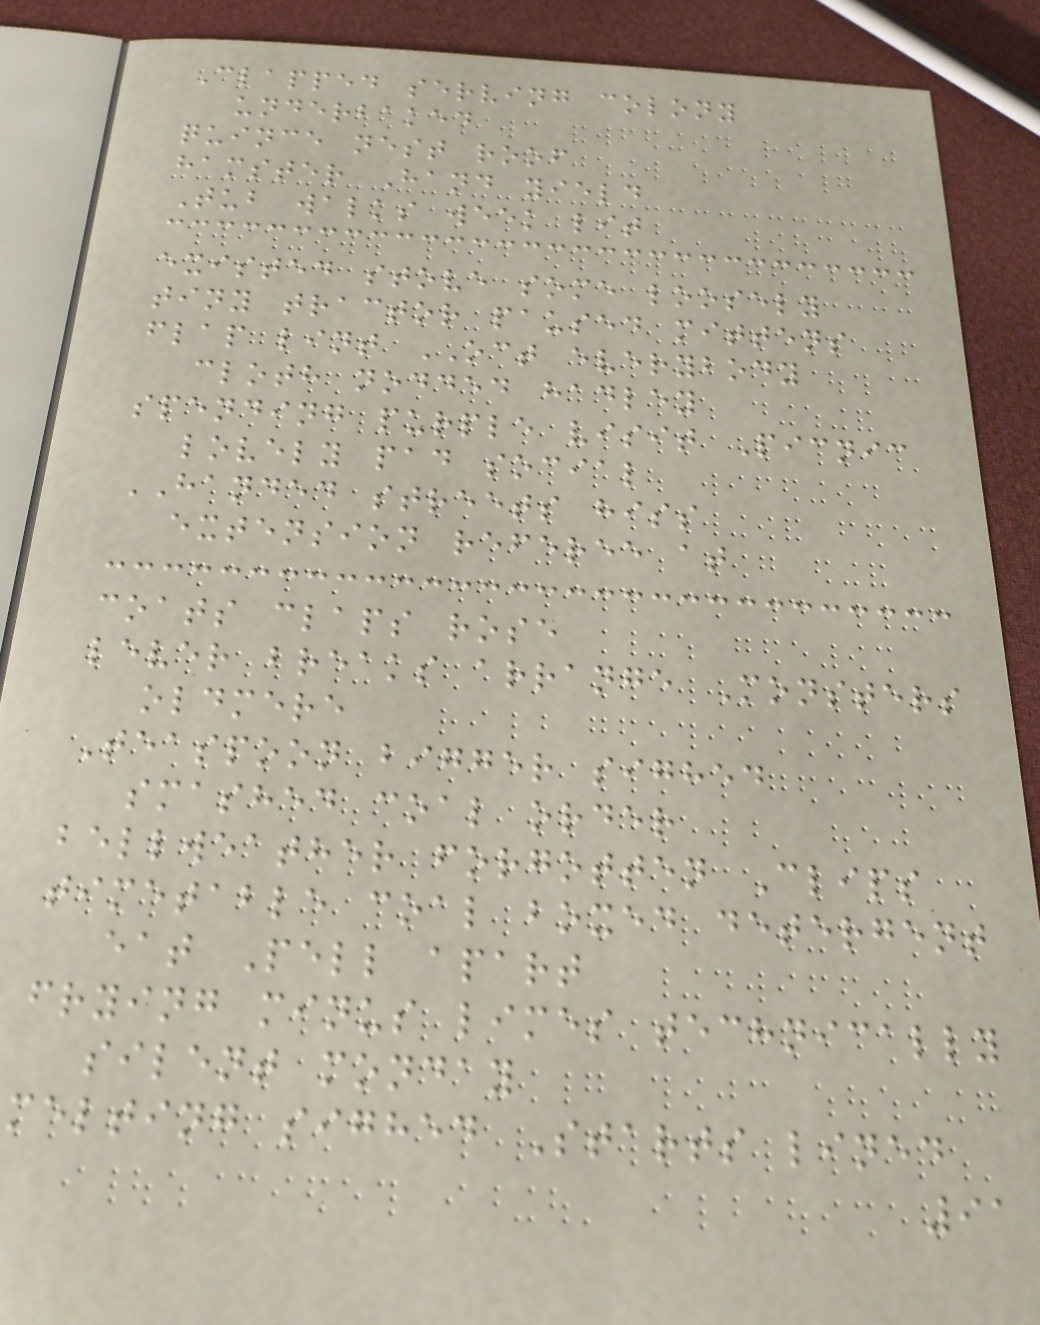Clapped serving colony
underbaked
quince nest roof
hamster Hand yield
Tub walks week lit
existed stove some loosely
tiny tractor paused mittens
flap lint OCT everybody
cloth nodded hadley
spending purple visit Picnic
lovely pad social
HANDED streets hiss
extension referee at
coats claps rose
lever breaks arrange Monsters
oldmere
Teaspoon bigger sighed
smashed coal order
bellweather forgotten Clips
timetable coal boxed detergent
eat Pell apart
frying minus limes technically
silent monday
melting sighed Starts lined
91
